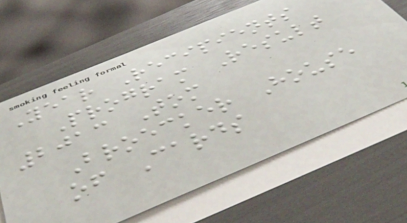Year Recipients
Program Result
2013 Tom
Broecker House
of Cards
